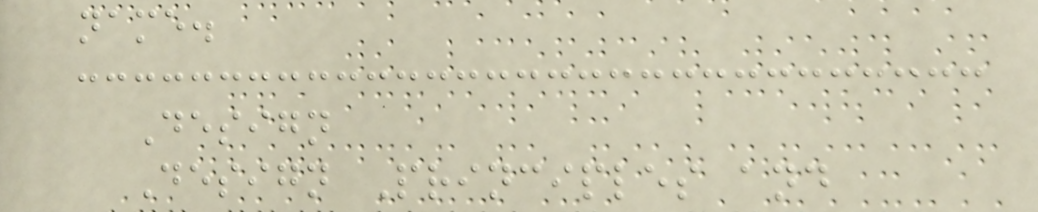name.
Design
Design Principles and
